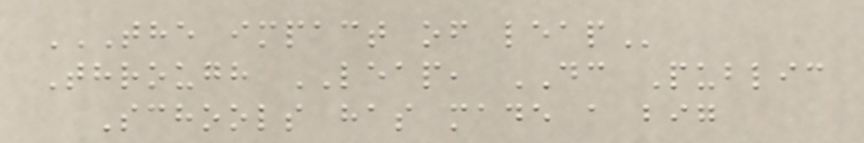THE IMPACT OF LEAP
Through LEAP, DC Public
Schools has made a big
